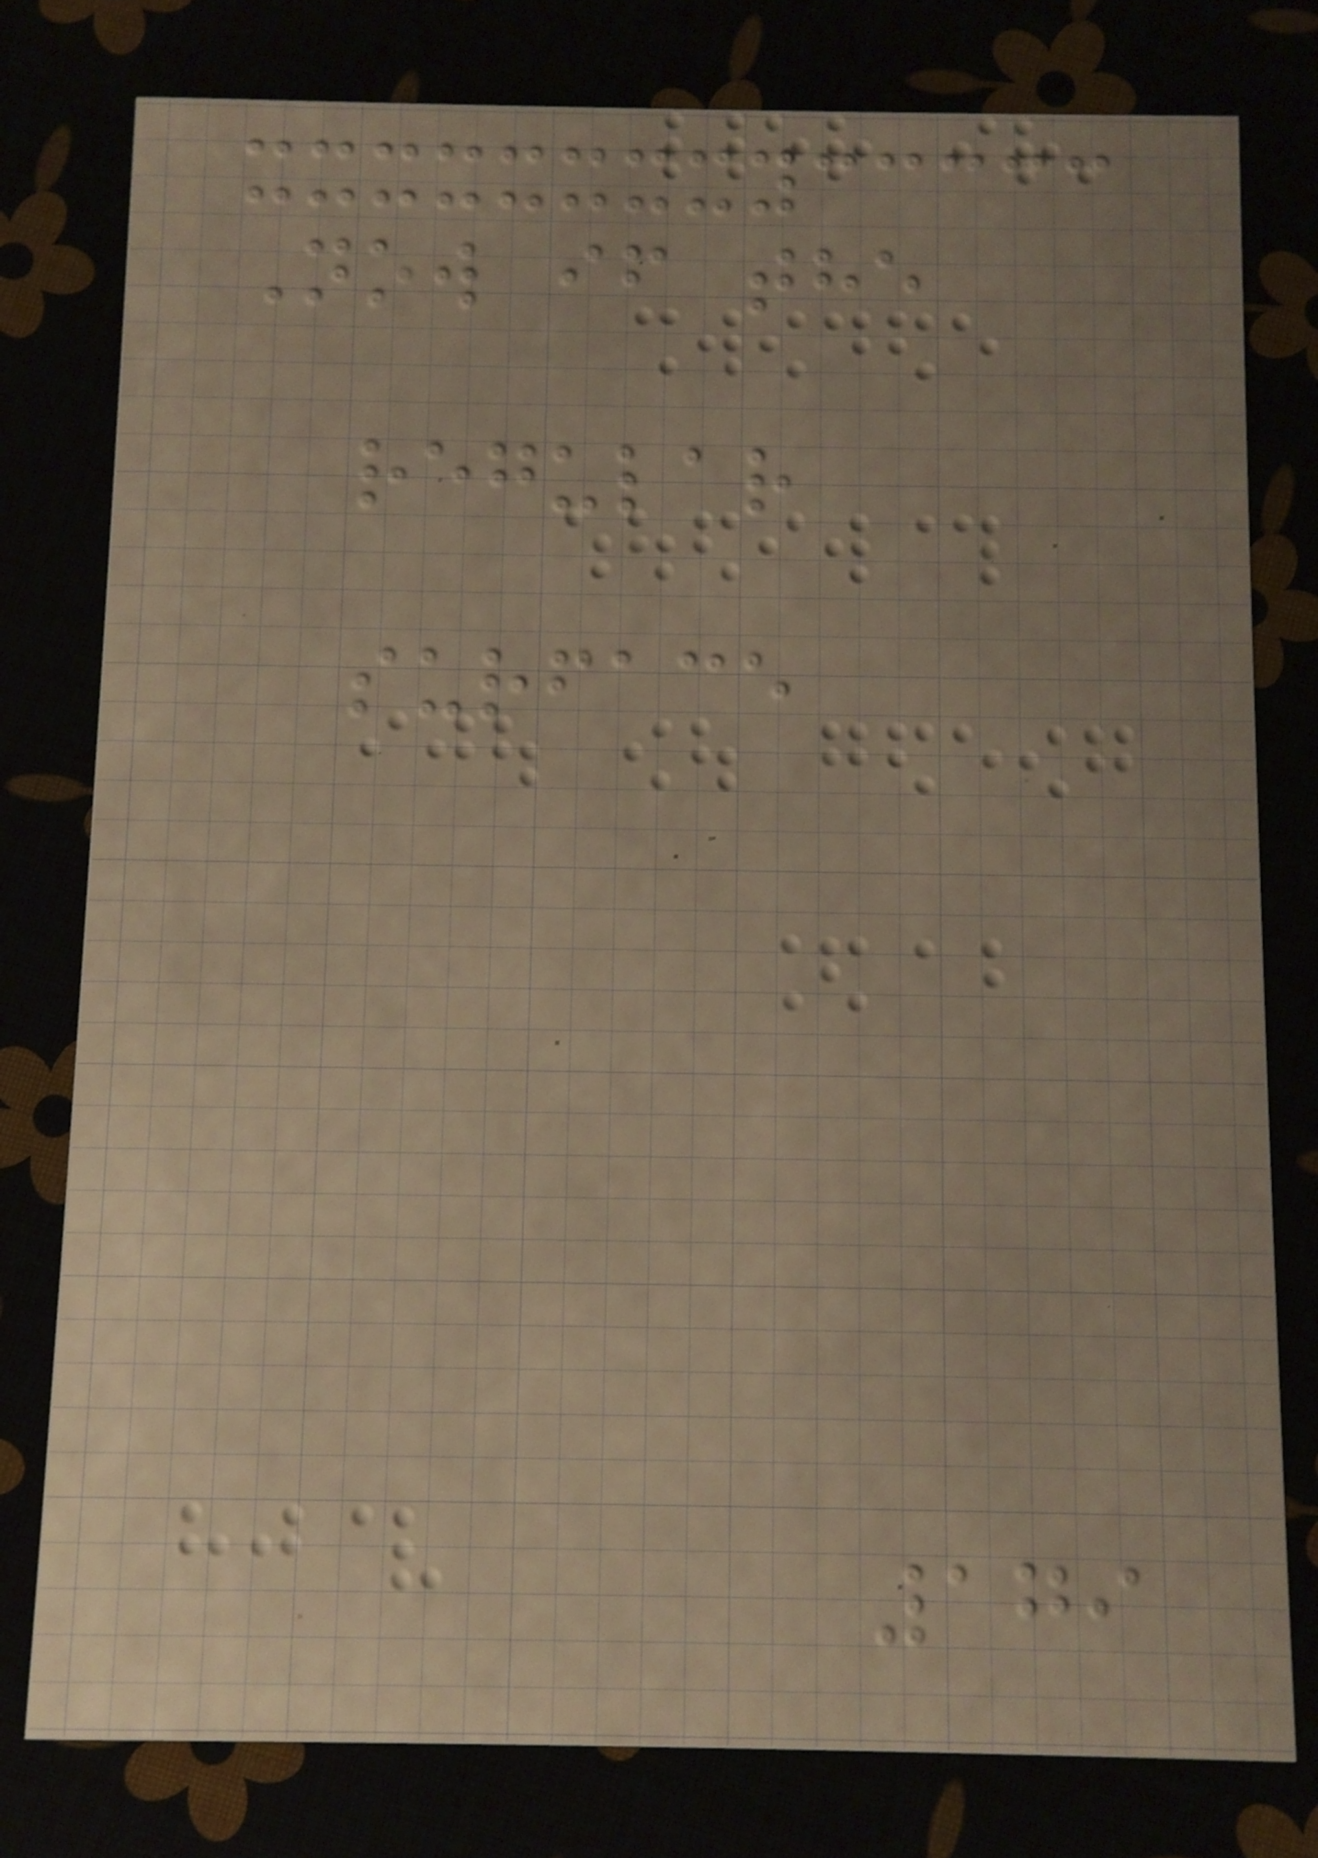Now if the
regular
surface
179
